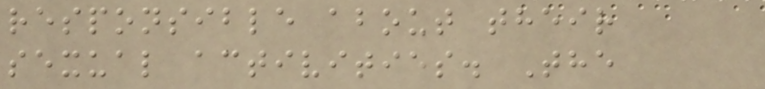responsible about their
sexual activities. The
